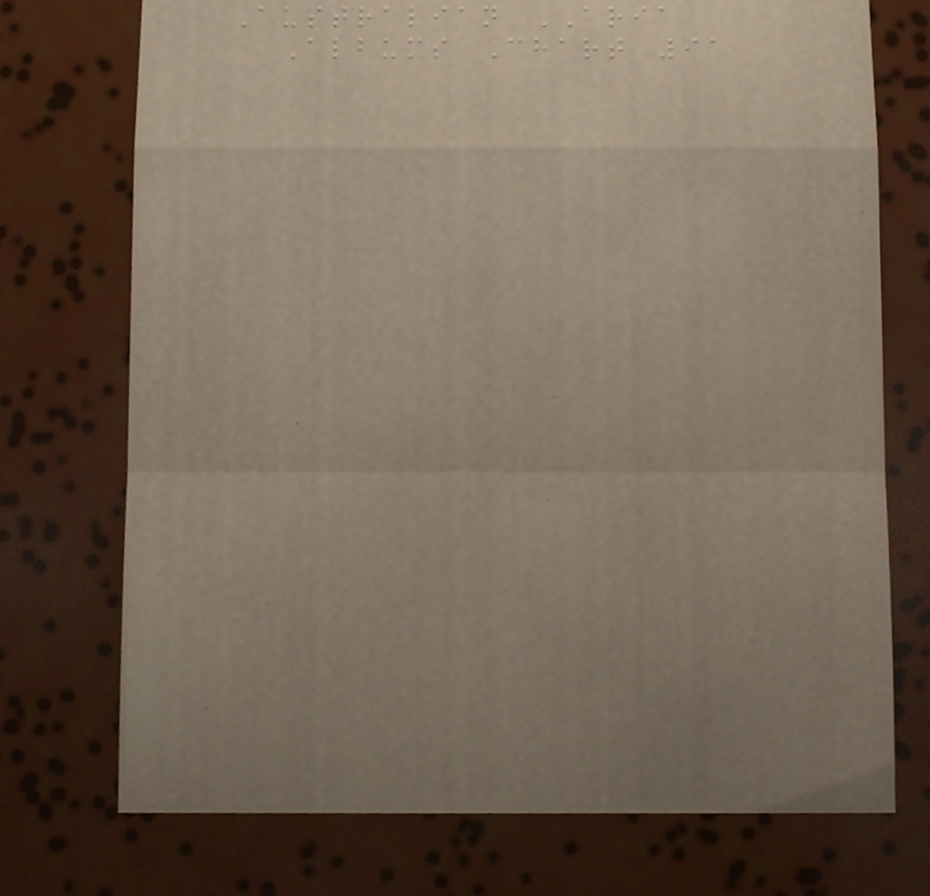Australian ARIA
Albums Chart 91
